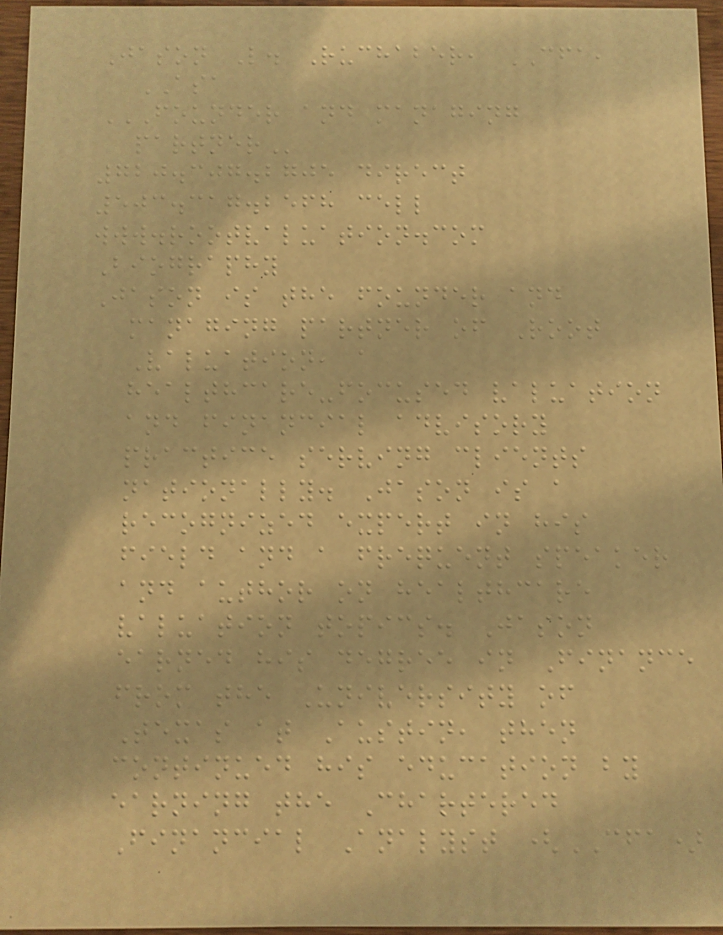Jason L. Ruchaber, CFA,
ASA
FOUNDER AND MANAGING
PARTNER
720.307.2705 direct
503.317.2568 cell
www.rootvaluation.com
Biography
Jason is the founder and
managing partner of Root
Valuation, a
healthcare-focused valuation
and financial advisory
practice serving clients
nationally. Jason is a
recognized expert in his
field and a frequent speaker
and author on healthcare
valuation topics. Jason
earned his degree in Finance
from the University of
Texas at Austin, then
continued his education by
earning the Chartered
Financial Analyst (CFA)
